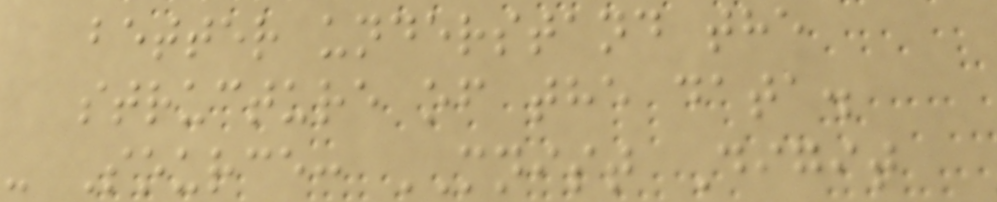better understand the
structure of the data.
- Source: MNIST Digit
